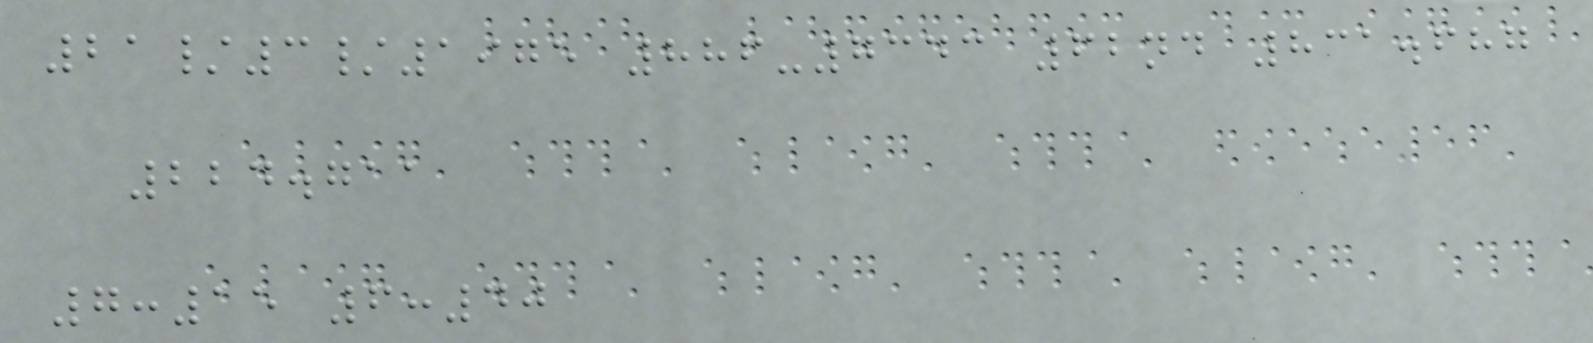21/3/1975 886-7343 62nd 831.687
224.711
7:15 6:40
